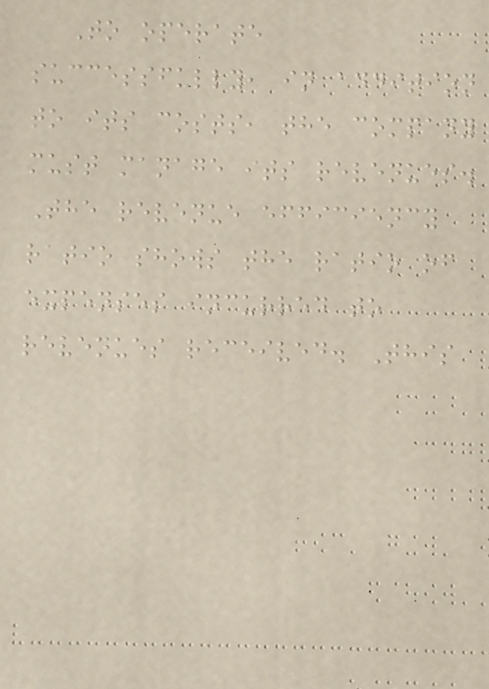To operate
successfully, in addition
to its costs, the company
must manage its revenues.
The revenue efficiency
ratio shows the ratio of
expenses incurred to
revenues received. This
